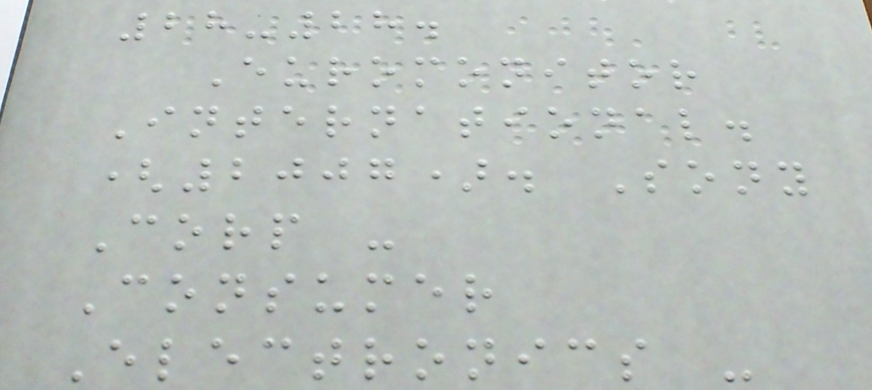28-28.
Euromonitor
International.
(2007). Sony
Corp -
Consumer
Electronics -
